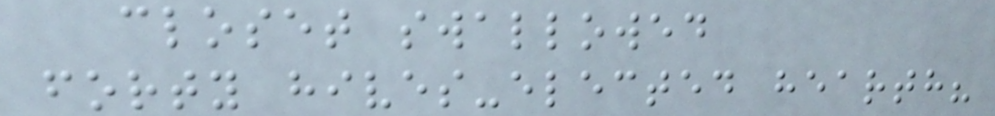closet swallowed
forty hives-elected hearth?
